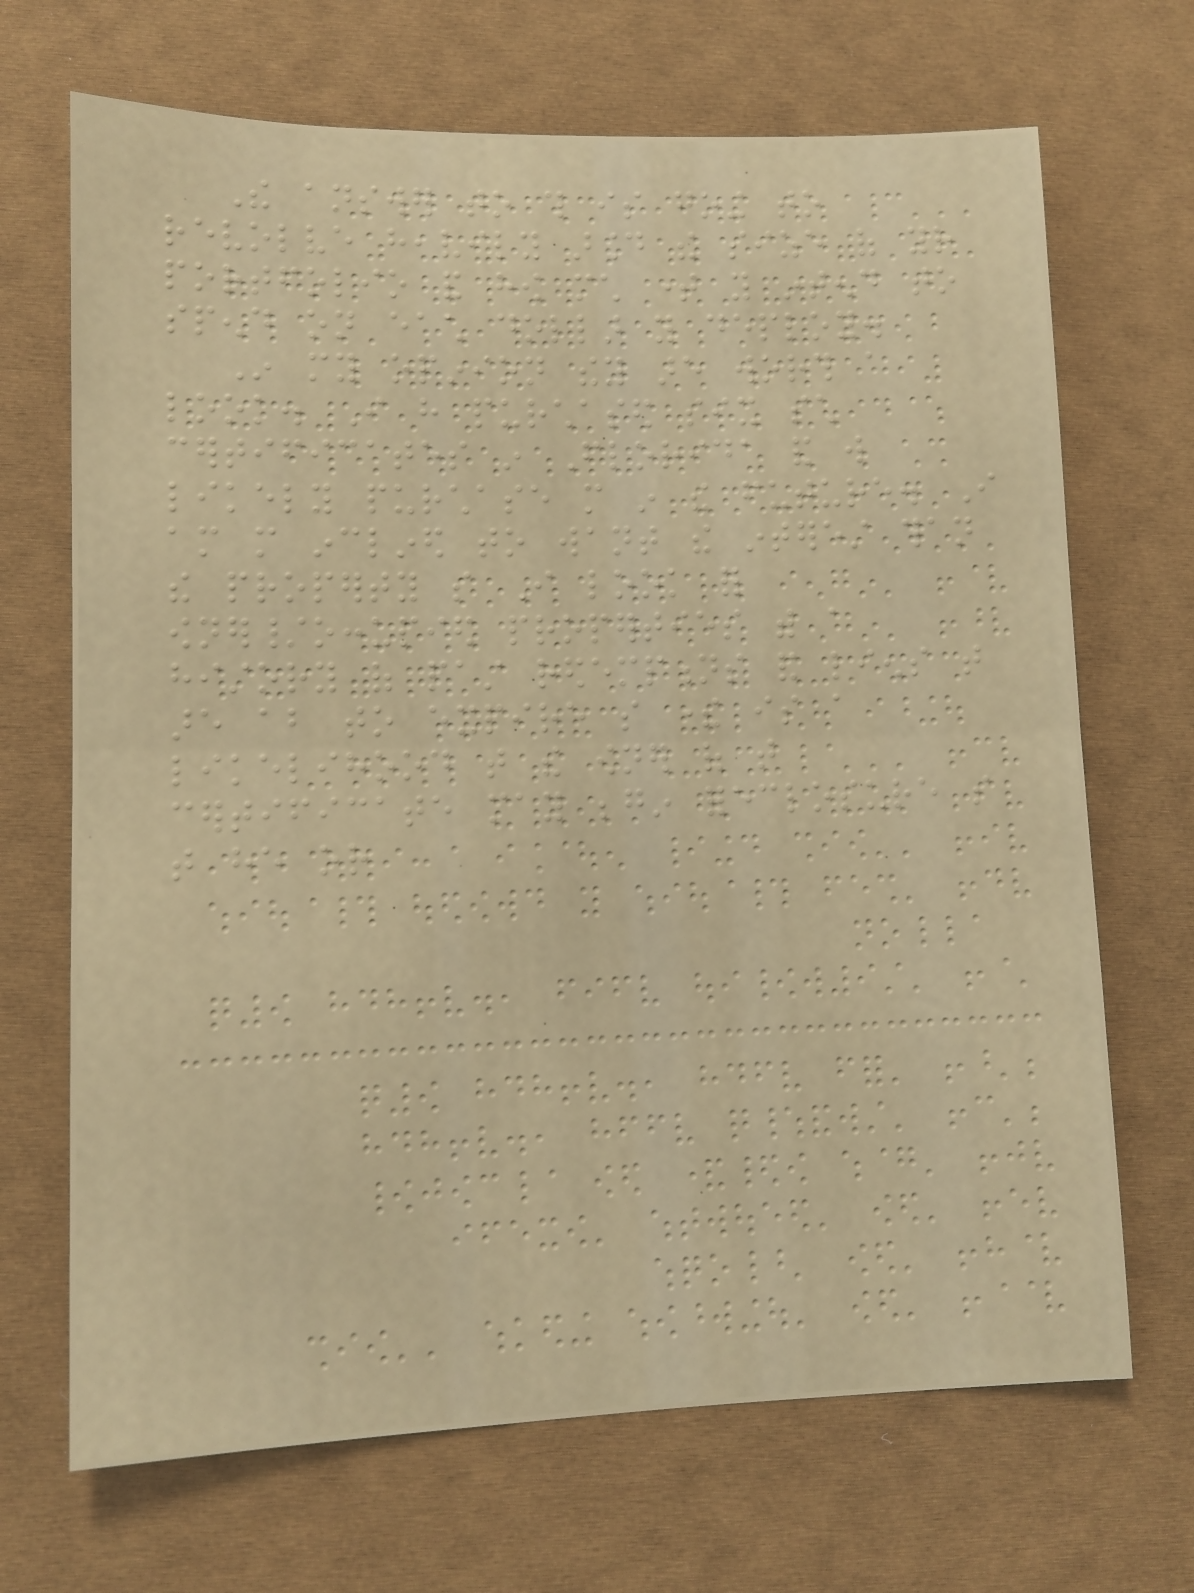The answer to this is going to
revolve heavily around the size of your
portfolio and how much time you intend to
spend on each dollar you deploy.
In my opinion they are worth a
look. I have purchased six such
certificates in Florida and will
likely purchase more in the future. I
am more inclined to want the interest than
the property so I look for
owner/occupied properties with a
history of past redemptions and liens that
are about to expire so there is a
likelihood that the owner of that
certificate may begin foreclosure so
that he or
